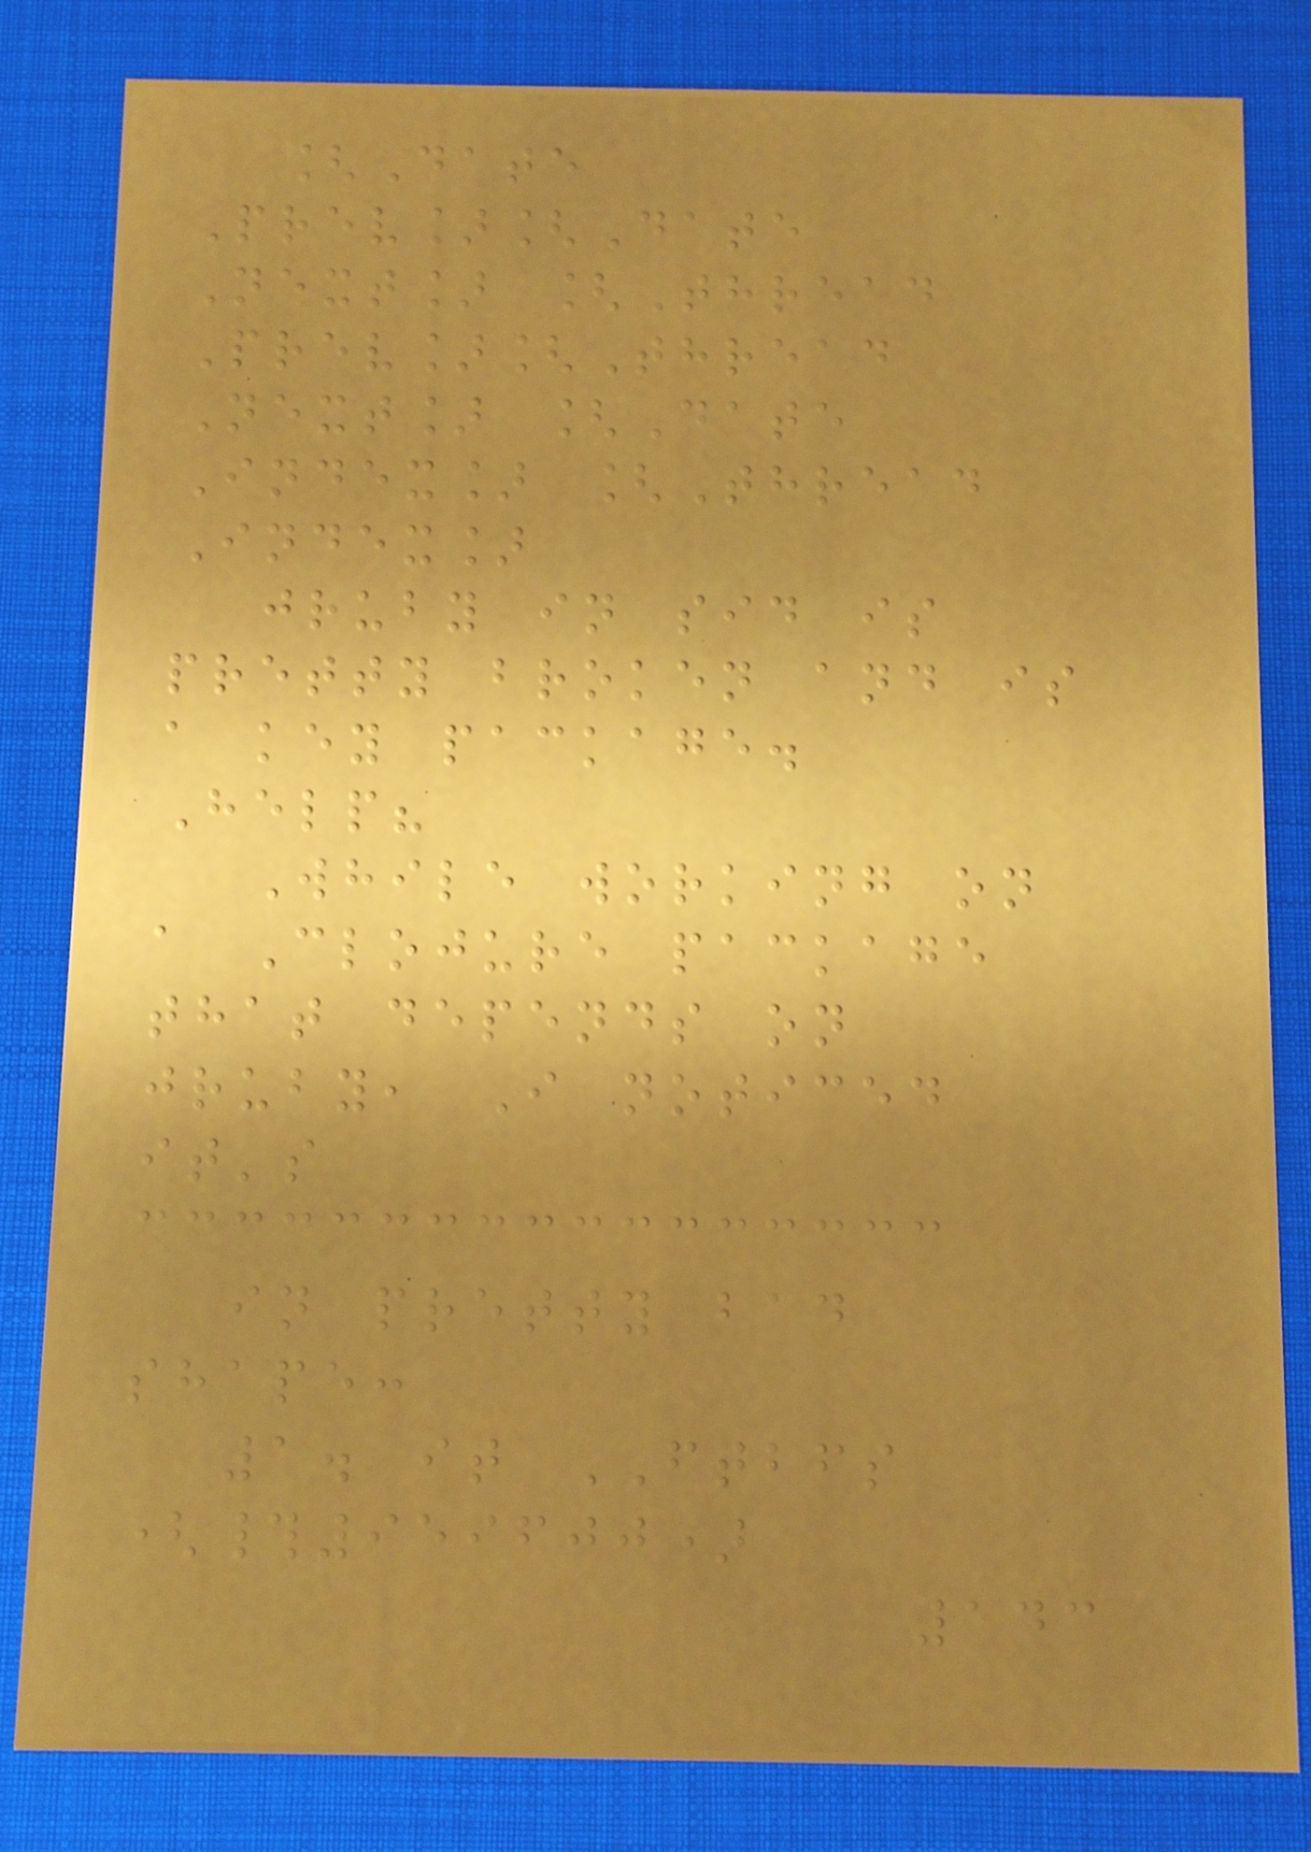[Date
Prev][Date
Next] [Thread
Prev][Thread
Next] [Date
Index] [Thread
Index]
jruby in sid is
pretty broken and is
a key package.
Help?
While working on
a Clojure package
that depends on
jruby, I noticed
it's
in pretty bad
shape:
1. it FTBFS
(#959600)
143
